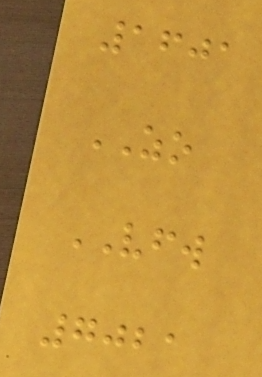1601
ZO
VFW
7021
